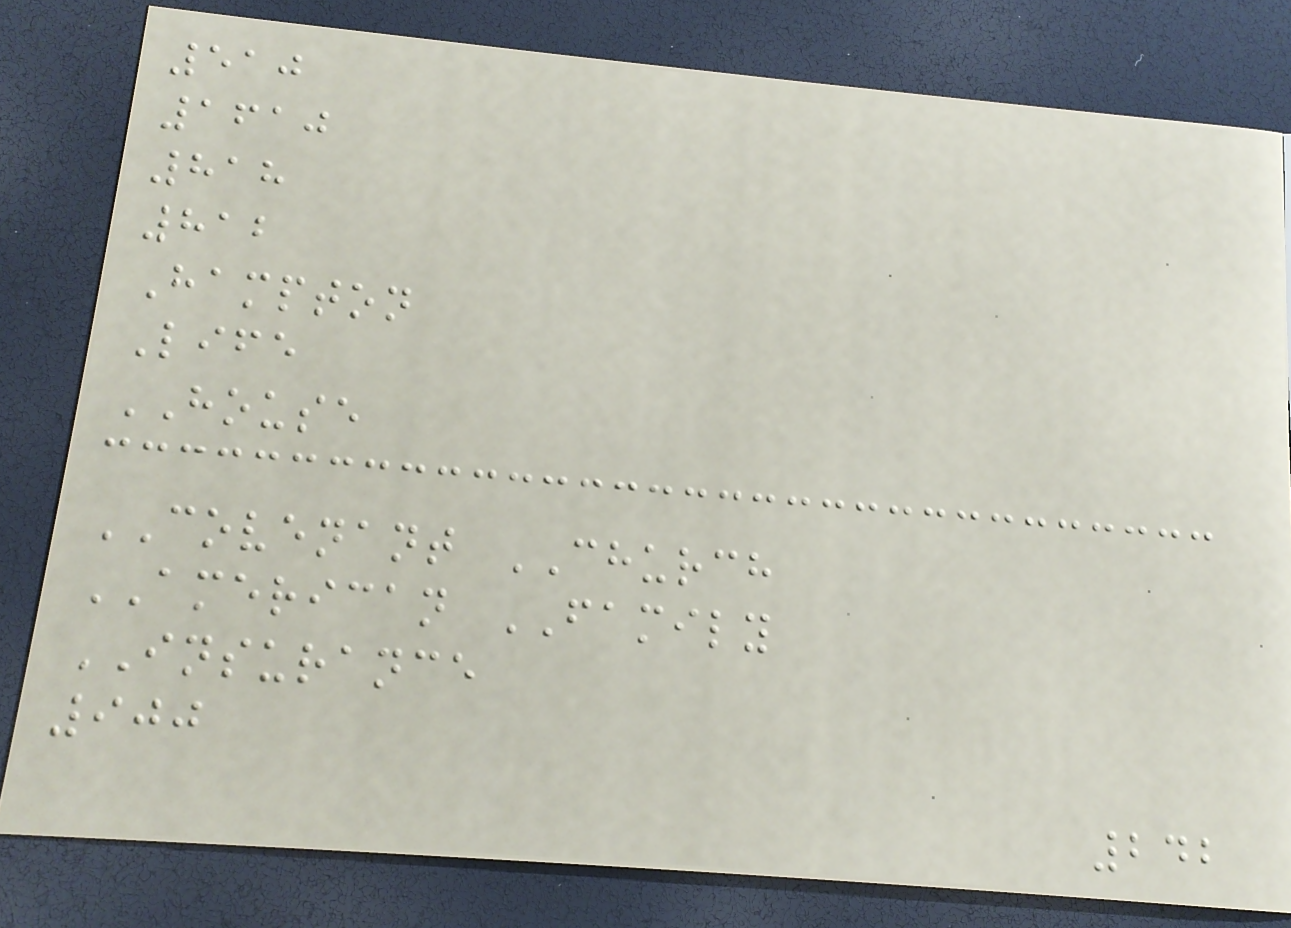510
1610
818
812
Hampton
Life
HOUSE
COVENANT CHURCH
AMERICAN FAMILY
INSURANCE
900
242
